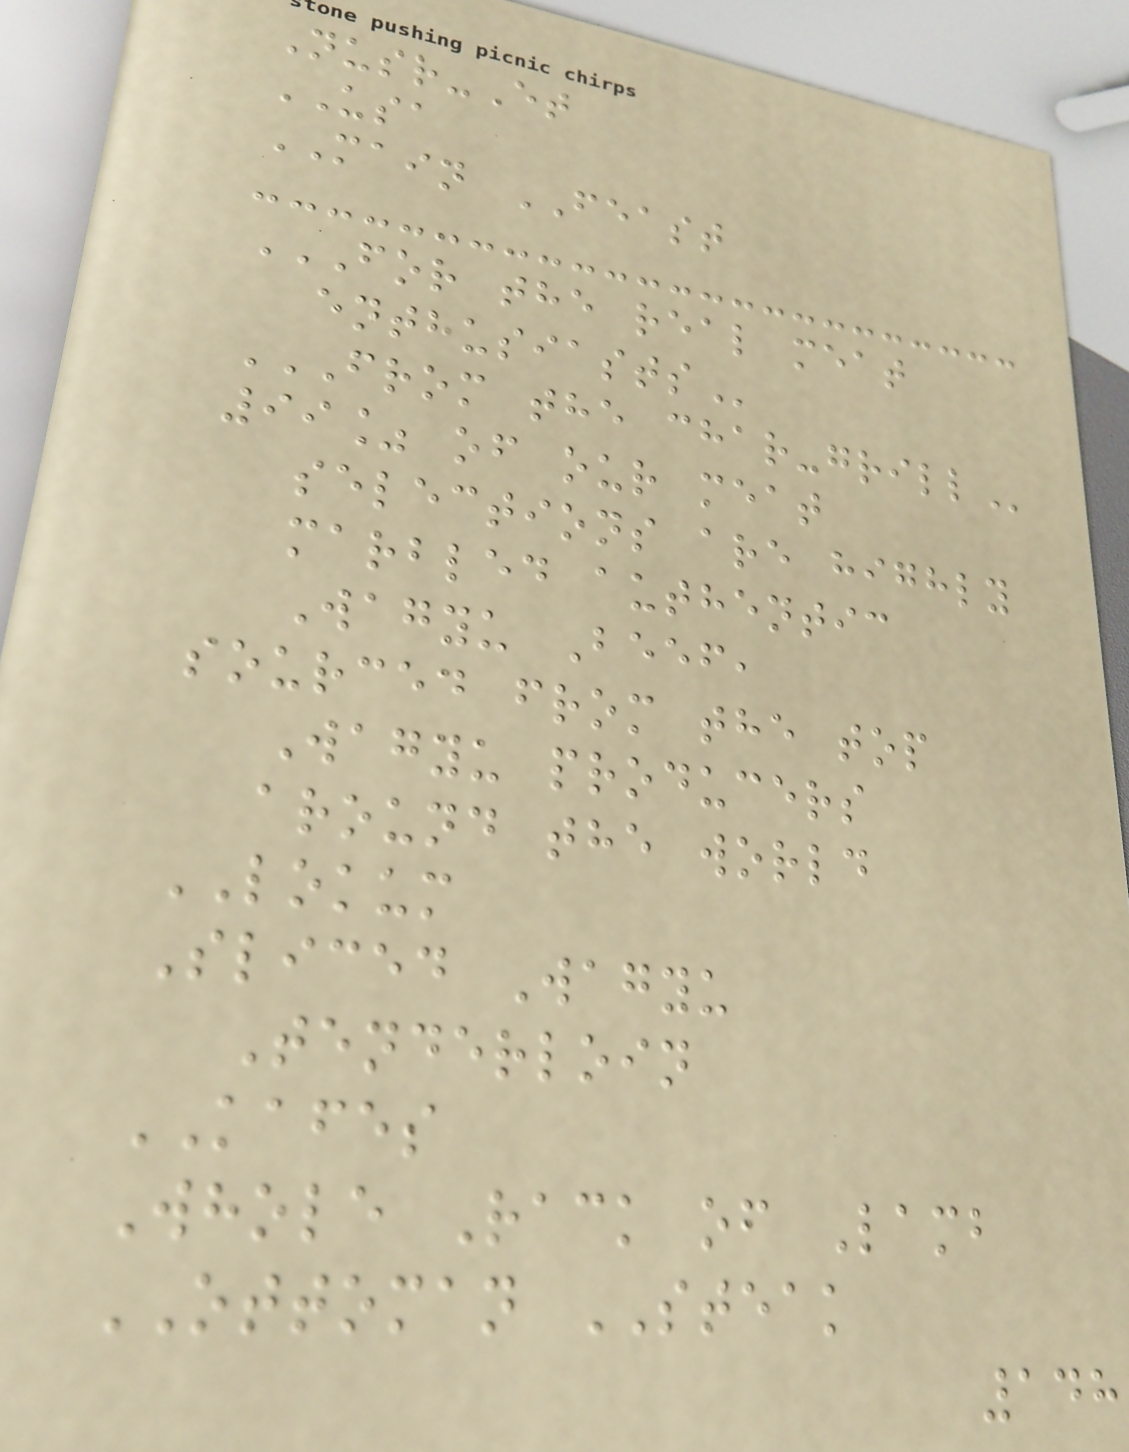Nusr-Et
USA
MAIN FEAST
FOR THE REAL MEAT
ENTHUSIASTS
FROM THE CHAR-GRILL
99% of our meat
selections are highly
marbled authentic
Wagyu Beef,
sourced from the top
Wagyu producers
around the world
LOKUM
Sliced Wagyu
Tenderloin
KAFES
Whole Rack of Lamb
OTTOMAN STEAK
148
